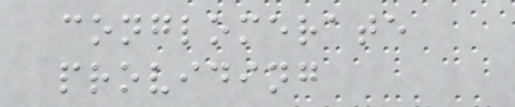conglomerate
providing
